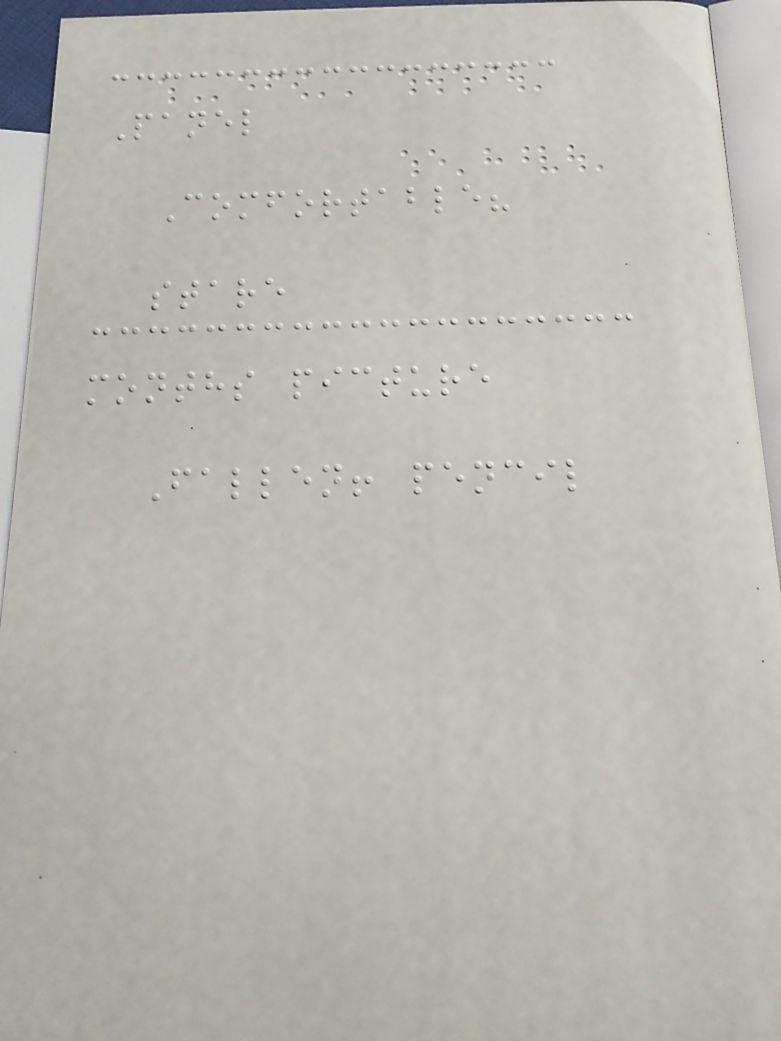Panel
Comfortable?
stare
months picture
Fallen! pencil
